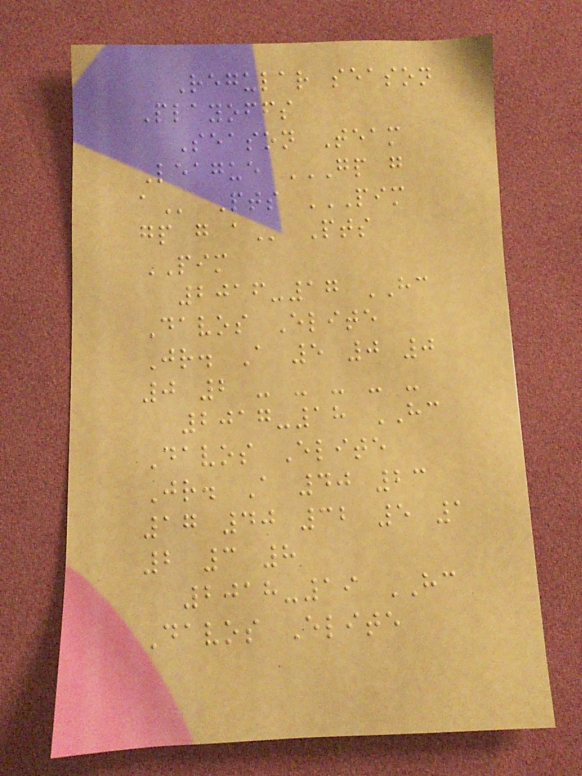Regular season
Playoffs
Season Team
League GP G
A Pts PIM
GP G A Pts
PIM
2016-17 HC
Davos Elite
Jr. A 5 0 0
0 2 - - - - -
2017-18 HC
Davos Elite
Jr. A 40 23
17 40 32 5 1
2 3 8
2018-19 HC
Davos Elite
